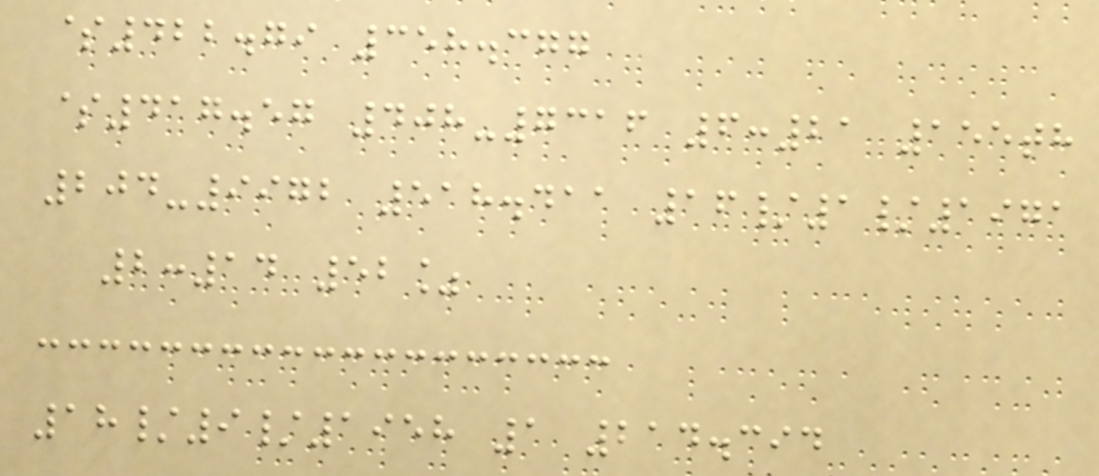$422.79 358.377
$417.57 408-7316 6:21 155th
204-9972 518.411 16/1/1971
2:14 52%
18/9/1958 1 214.394
